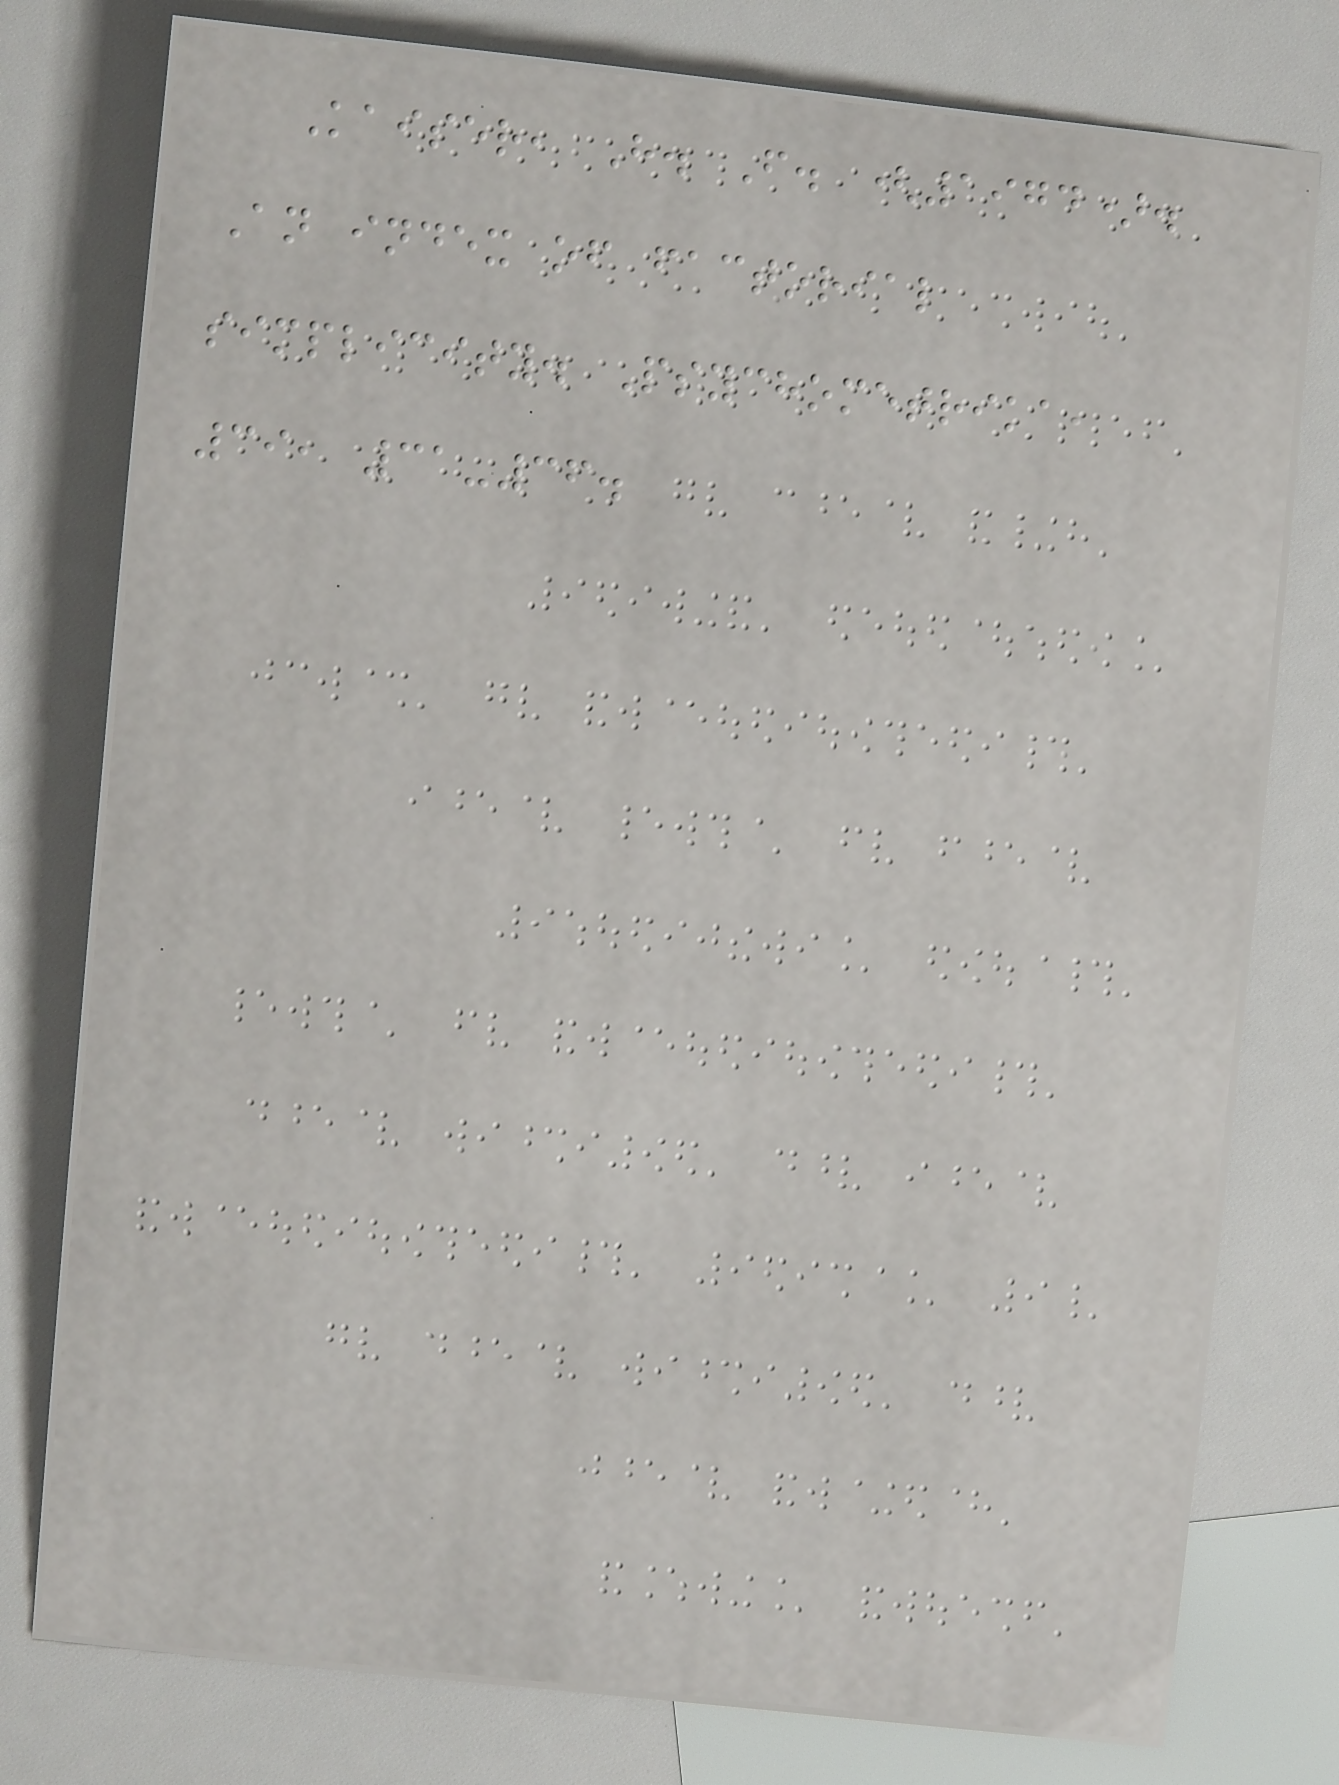Kaiser, H. F. (1974).
An index of factorial
simplicity. Psychometrika,
39, 31-36.
